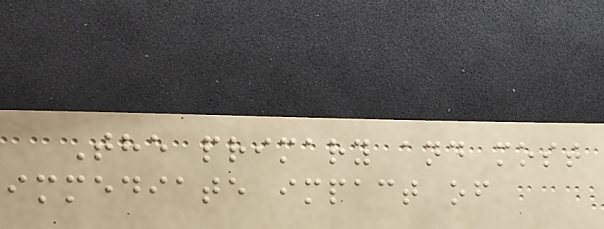The primary and most
immediate impact of
